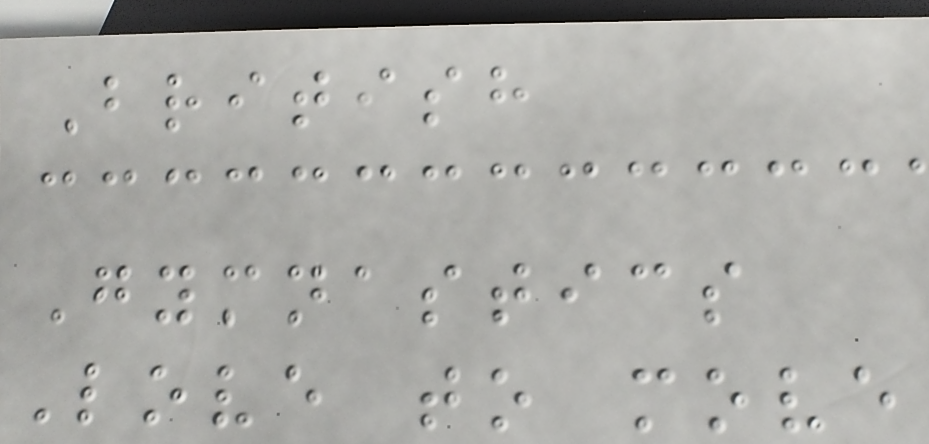British
Gymnastics
Love to move
